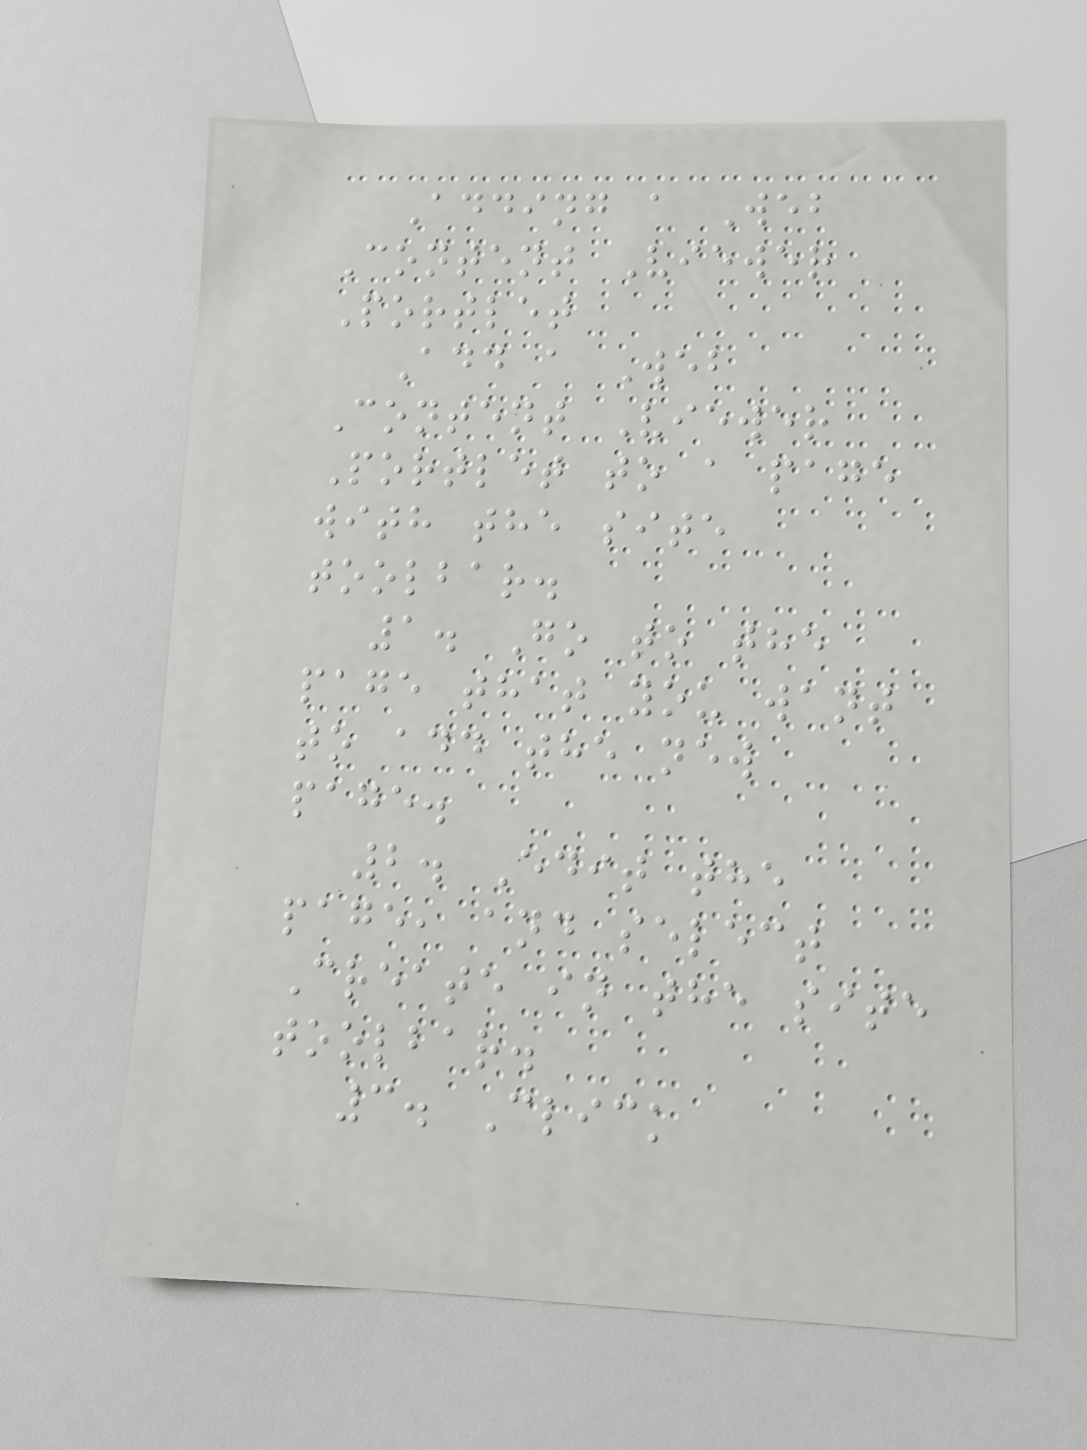Adding a Web
Content Viewer
Portlet
Add a Web
Content Viewer
Portlet to a page
with the site
toolbar.
1. Go to the
page that you want
to add the new
page.
2. Edit the
page, and select
Create in the site
toolbar.
3. Click
